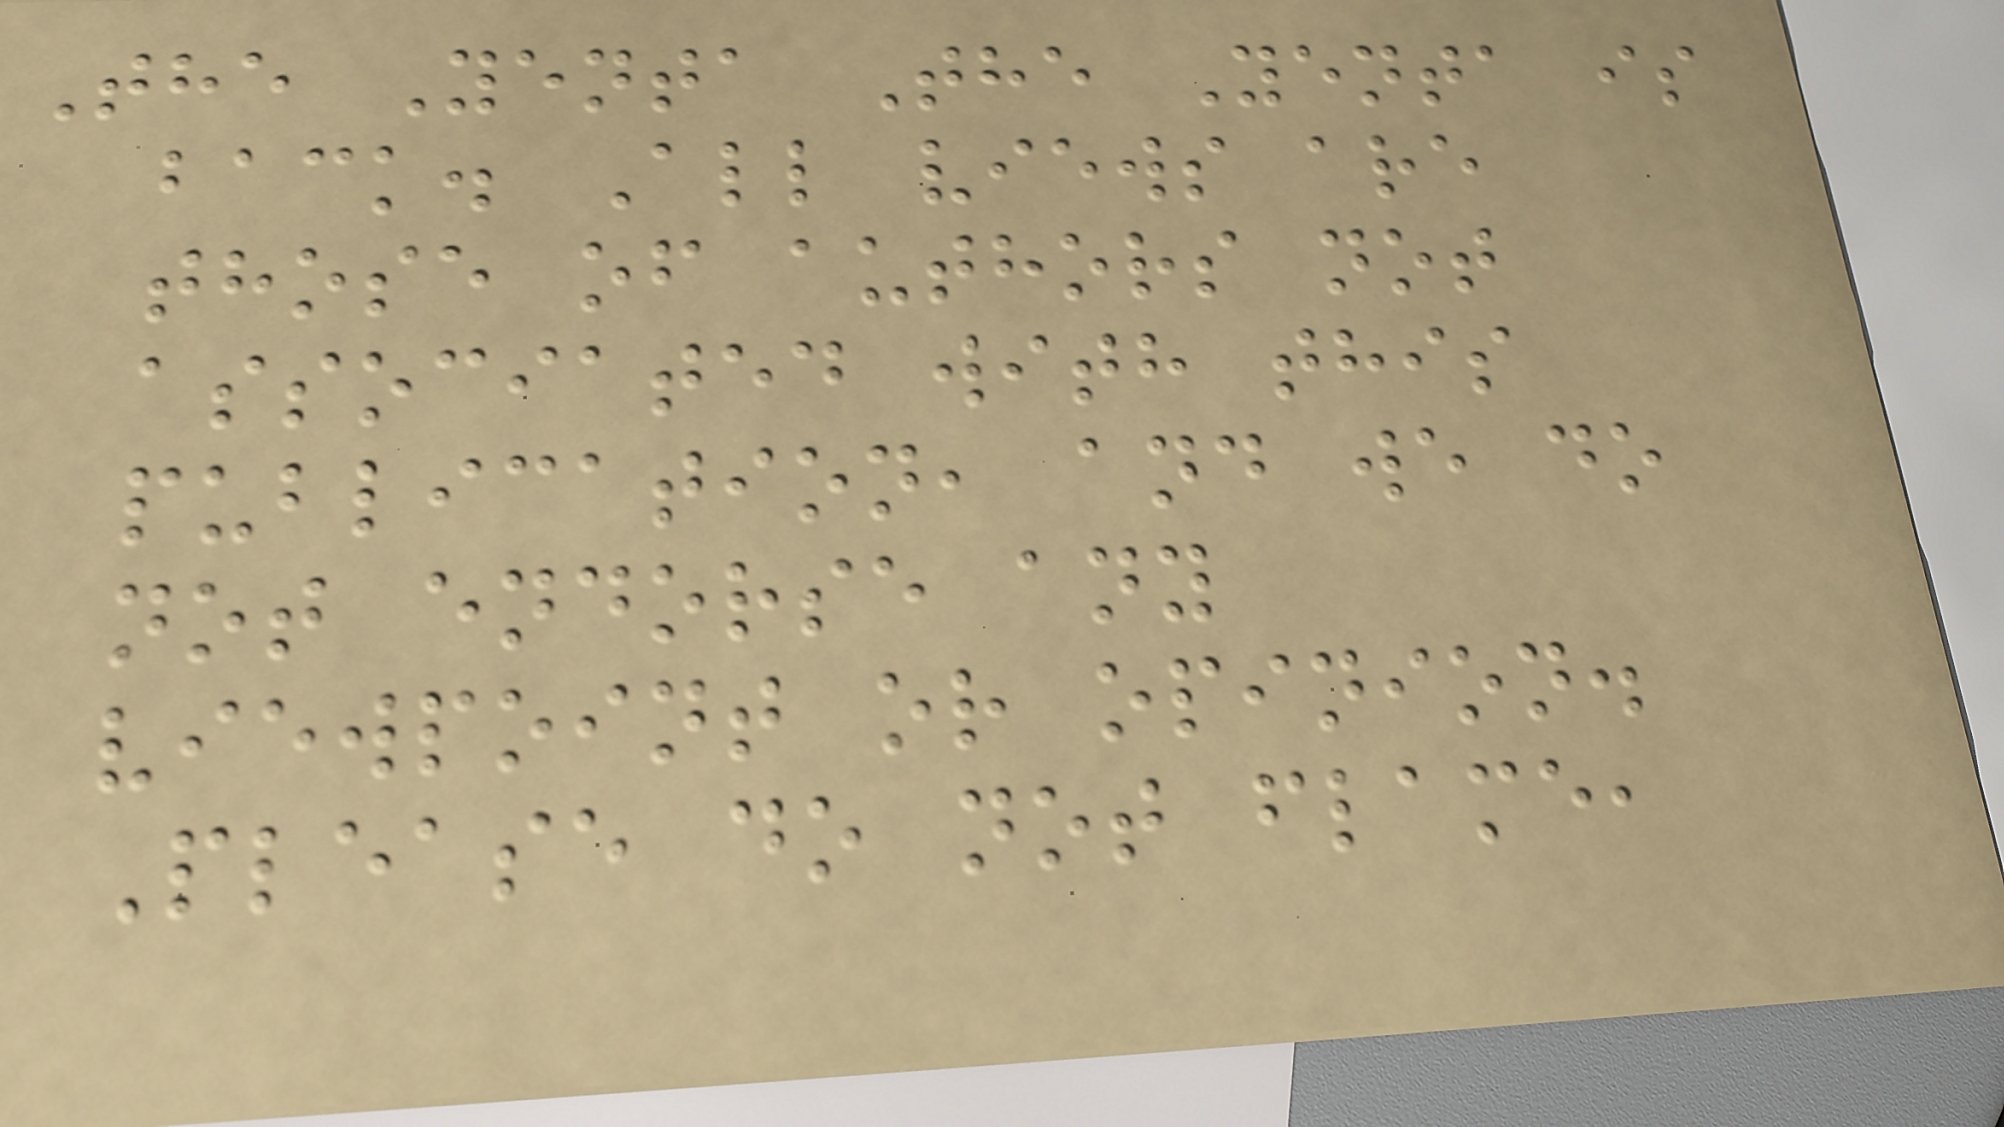The Yenta The Yenta is
back. All views are
those of authors not
associated with this
publication, and we do
not endorse any
viewpoint or opinion.
Please do not flame,
